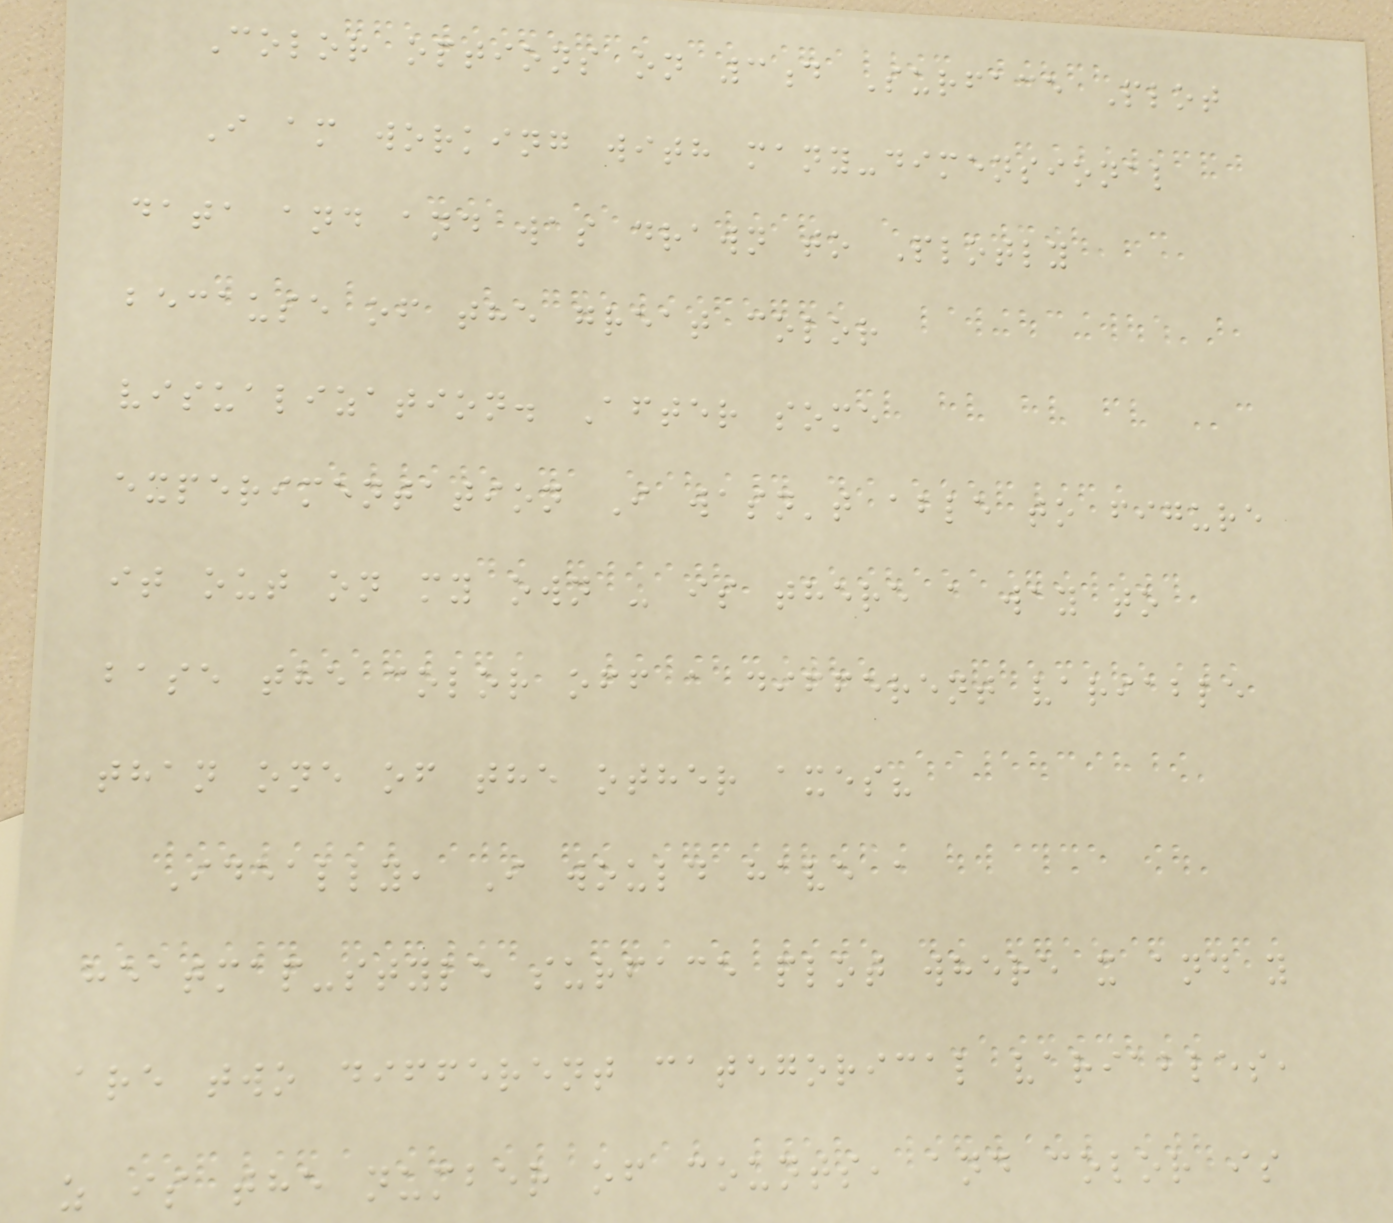Color options on 3d Surface Plot
I am working with many-dimensional
data and and was drawn to Plotly
because of the great color
visualization. After some
experimentation I wasn't able to figure
it out on my own - is there a way to
base the color off a different variable
than one of the other axes?
Ideally, I would have a
heatmap-style surface plot where x and y
are two different categorical variables,
z is the number of counts, and color is
